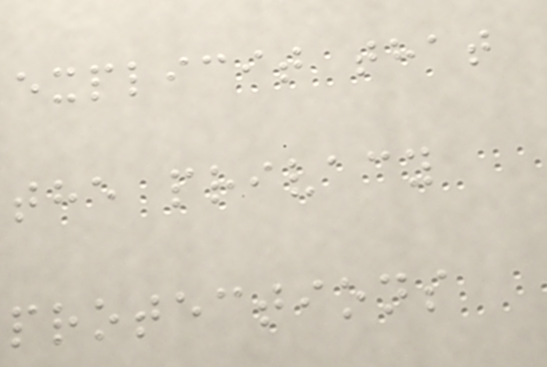explicit that
the privacy
protections
